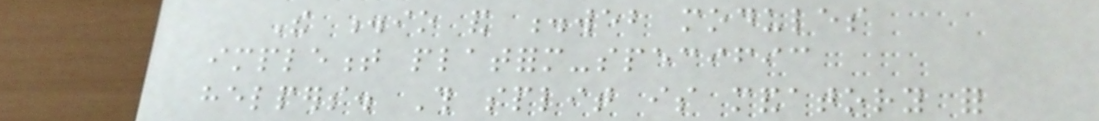The .io and .web modules
implement platform-specific
helpers. This split is mandatory for
